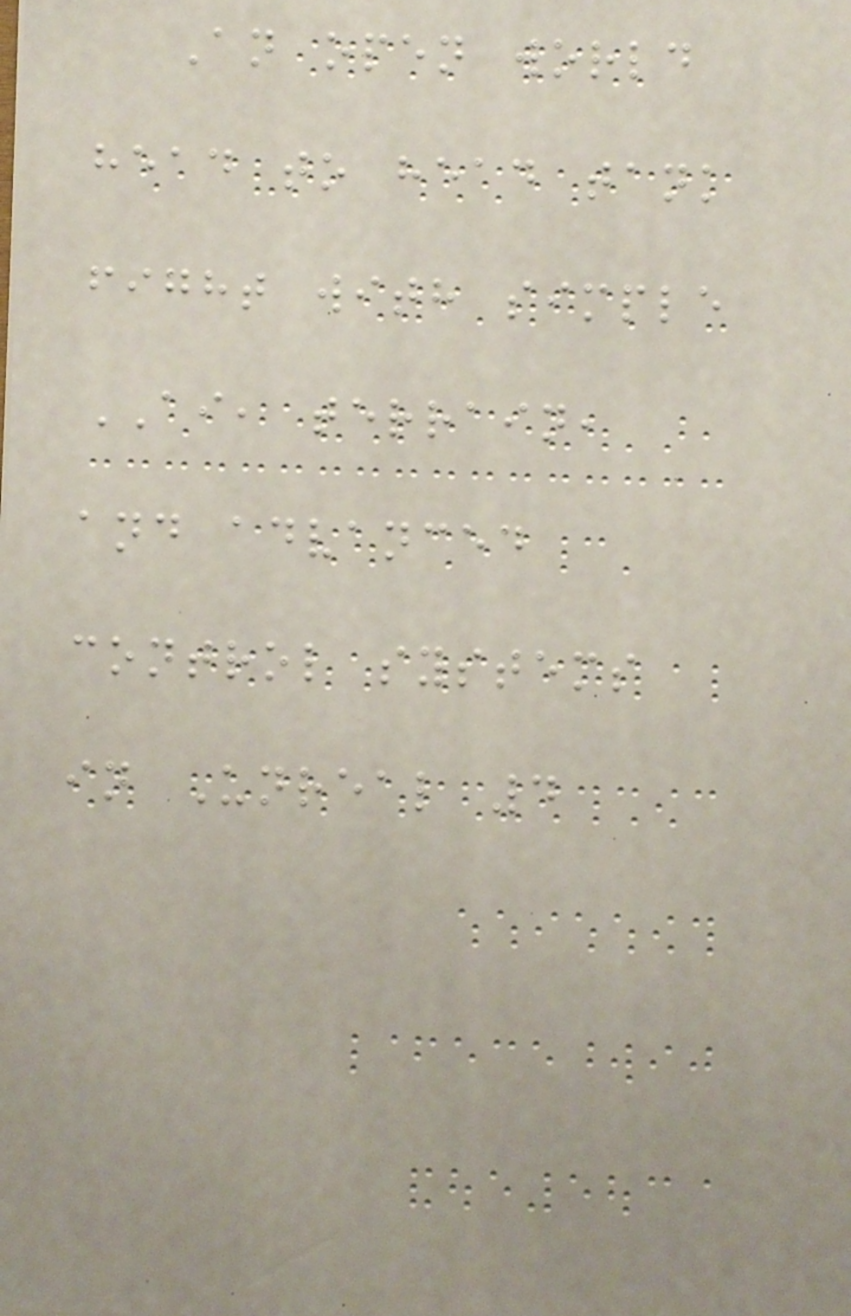An open world
head to head tank
fight with simple
AI, terrain,
and advanced
control systems
in Unreal 4
